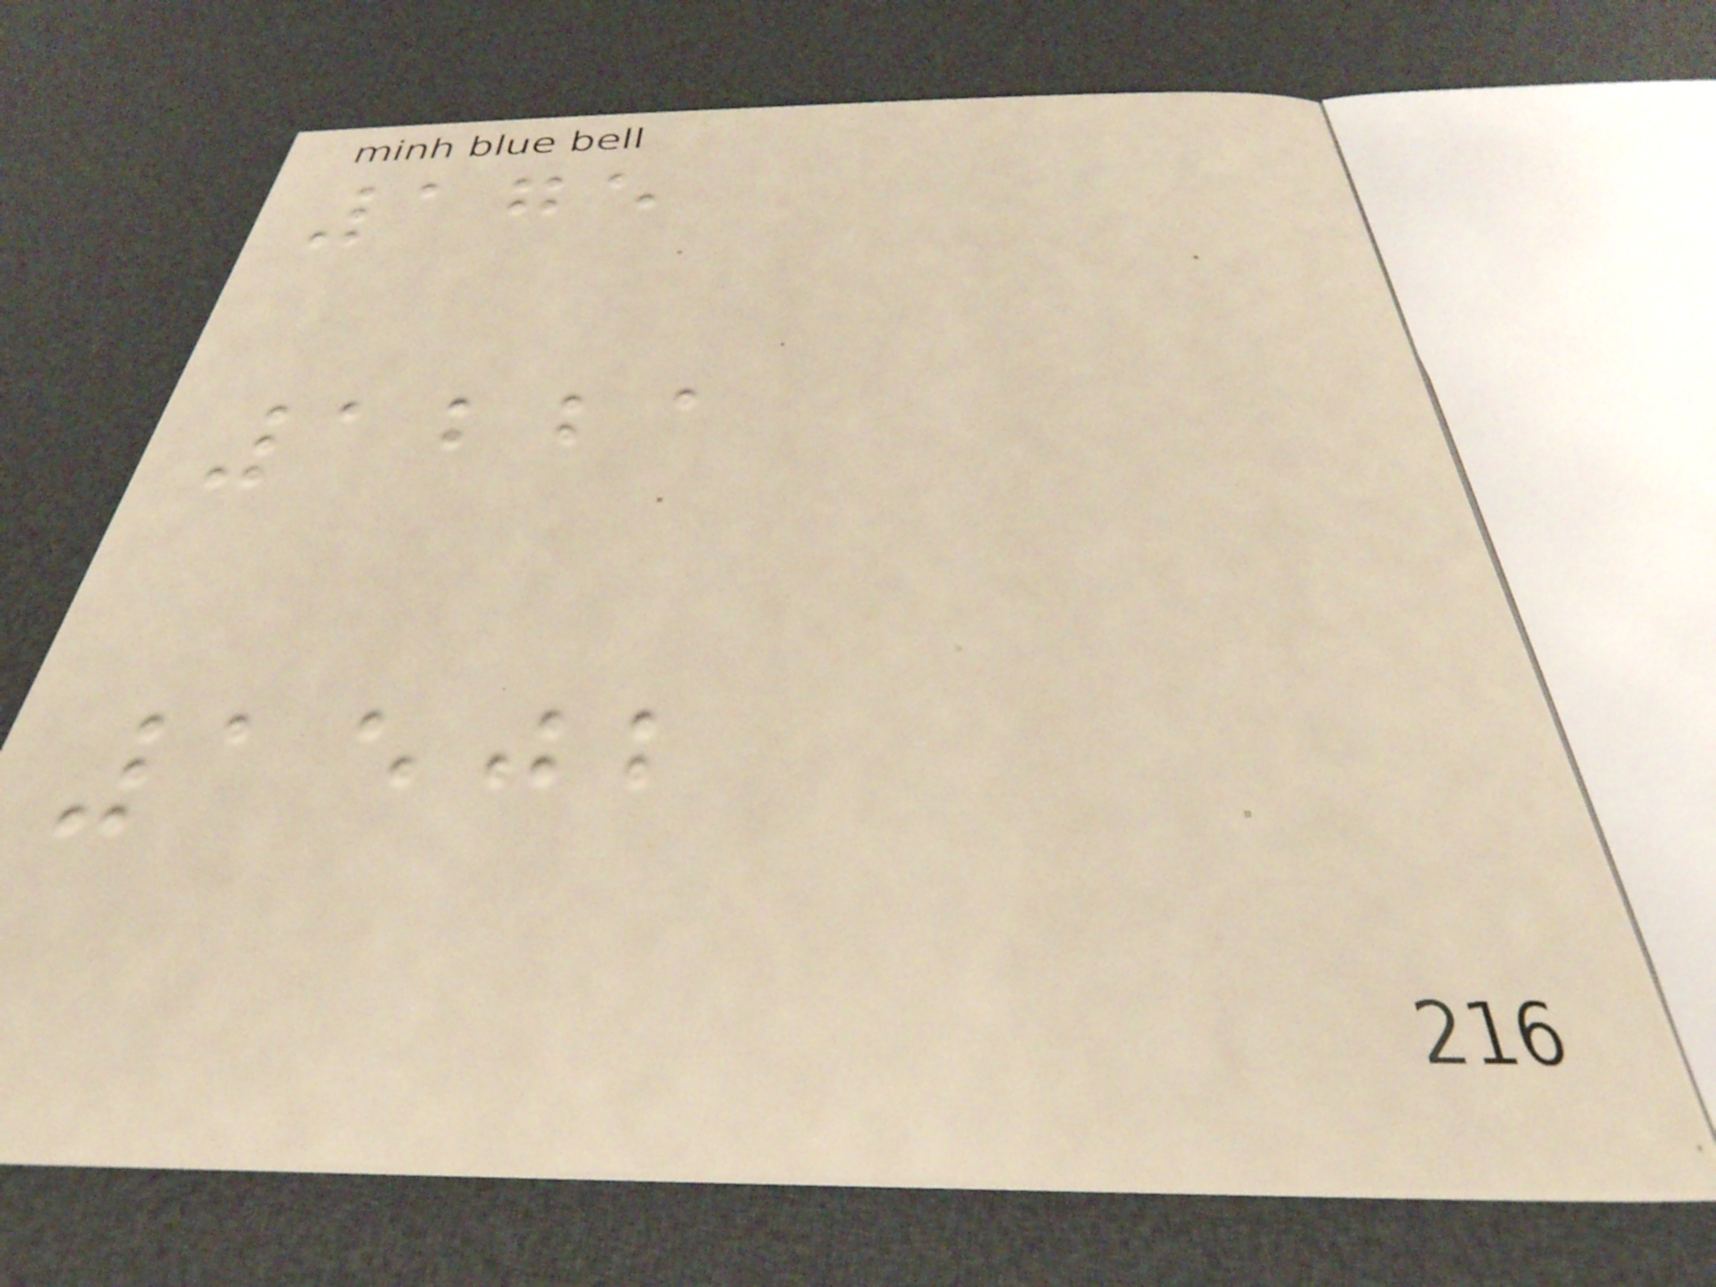175
1221
1502
